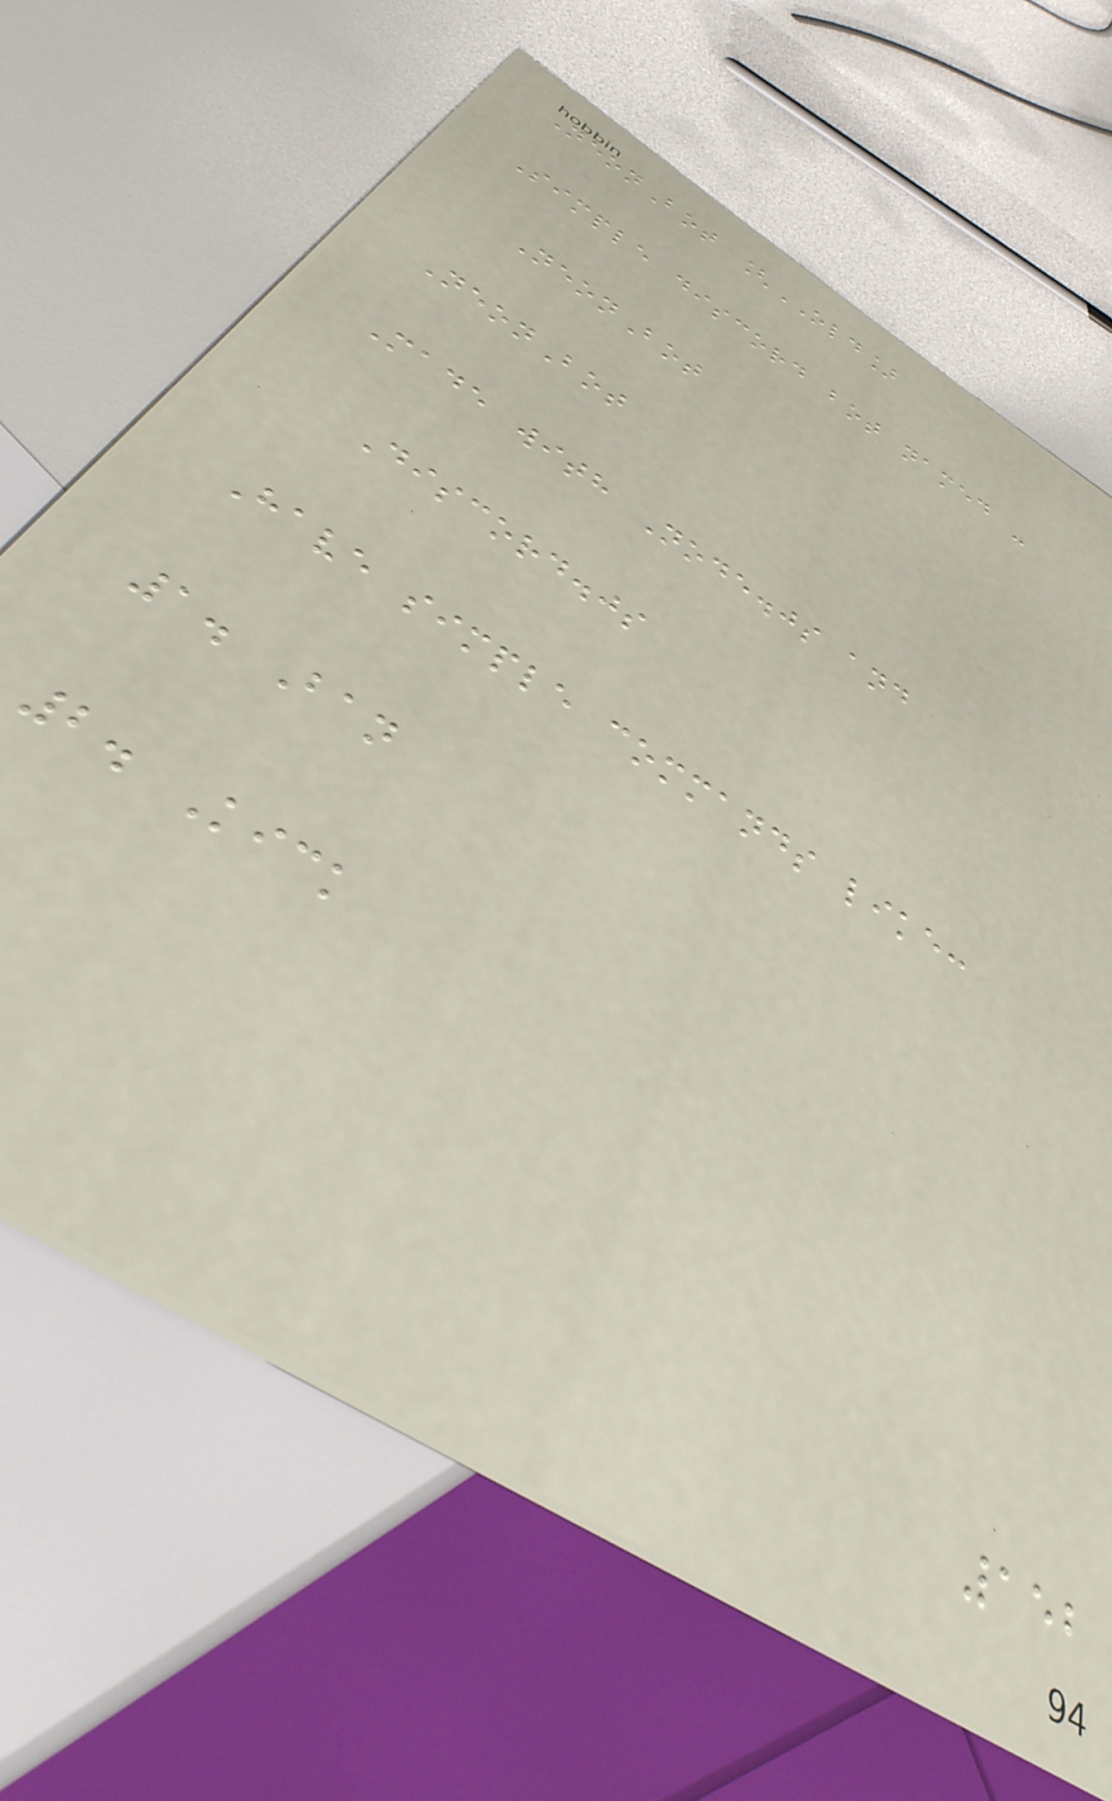NeonBot [OLD]
Simple discord bot named -
NeonBot
NeonBot
Made with Node.js and
Discord.js
Have simple commands like:
1. Ban
2. Kick
152
